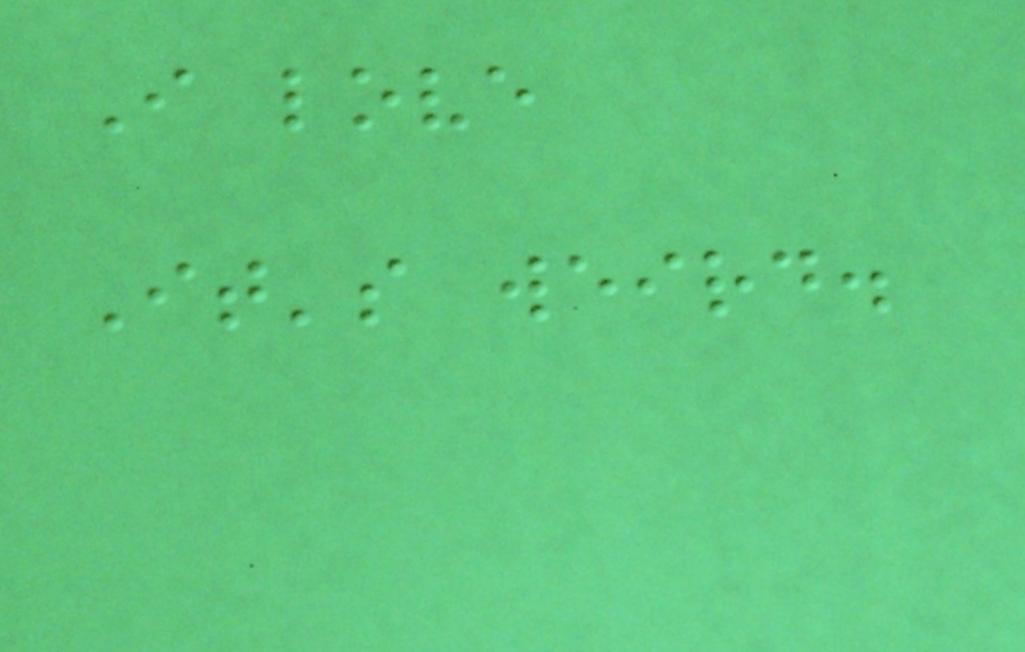I love
It's weird.
